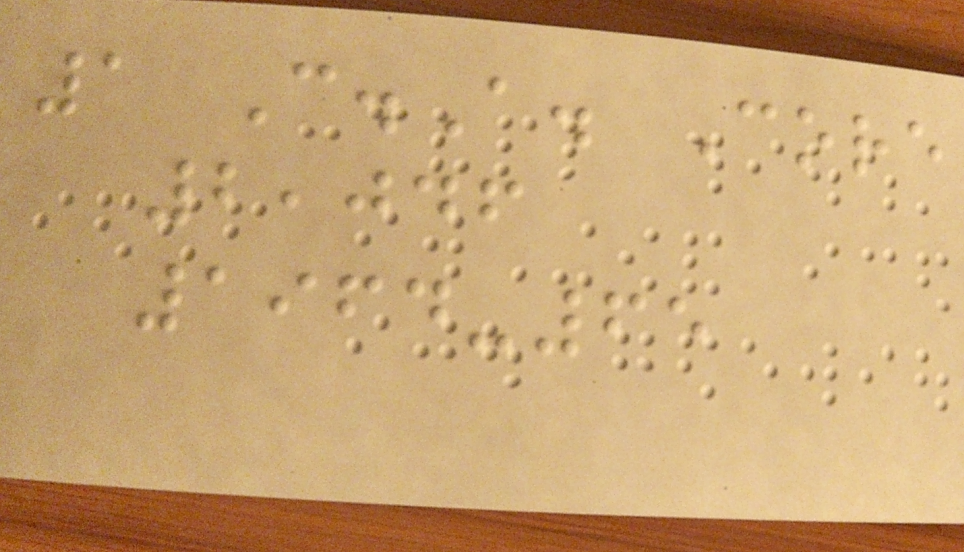1 C.A. Core
2,046
1964-65
